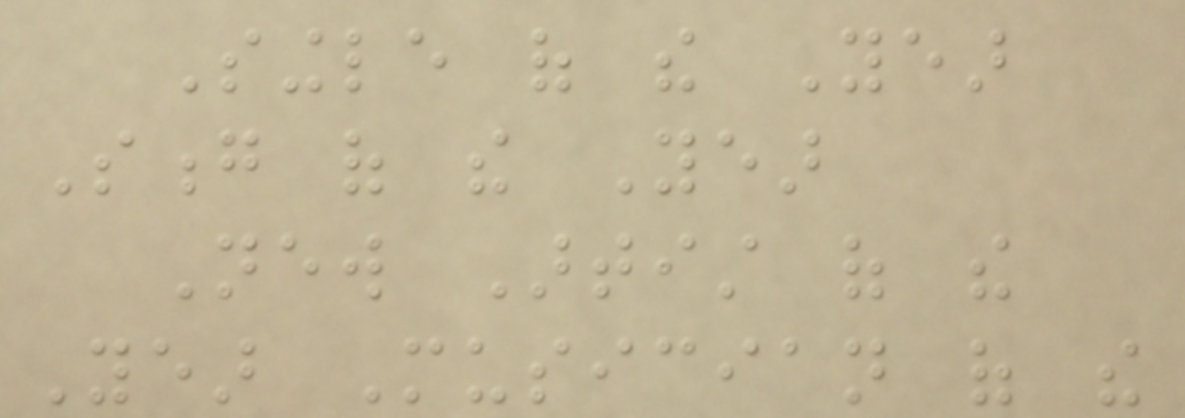Single of the Year
Song of the Year
New Artist of the
Year Musician of the
